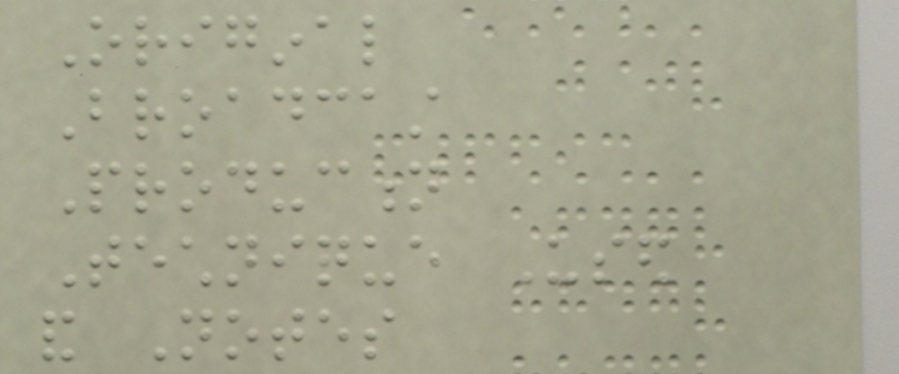Original
Broadcast
Production
Technique Used
and Notes
